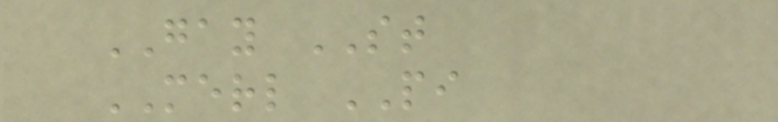GAY ST
MERL PI
